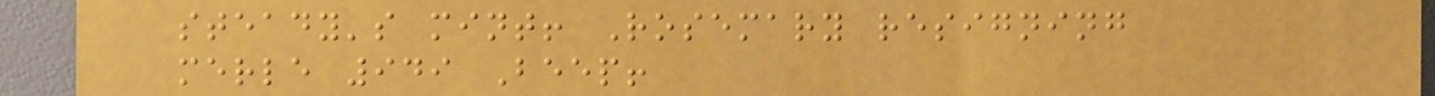steady's mint! Rosemary resigning
merle 949 Beep!
